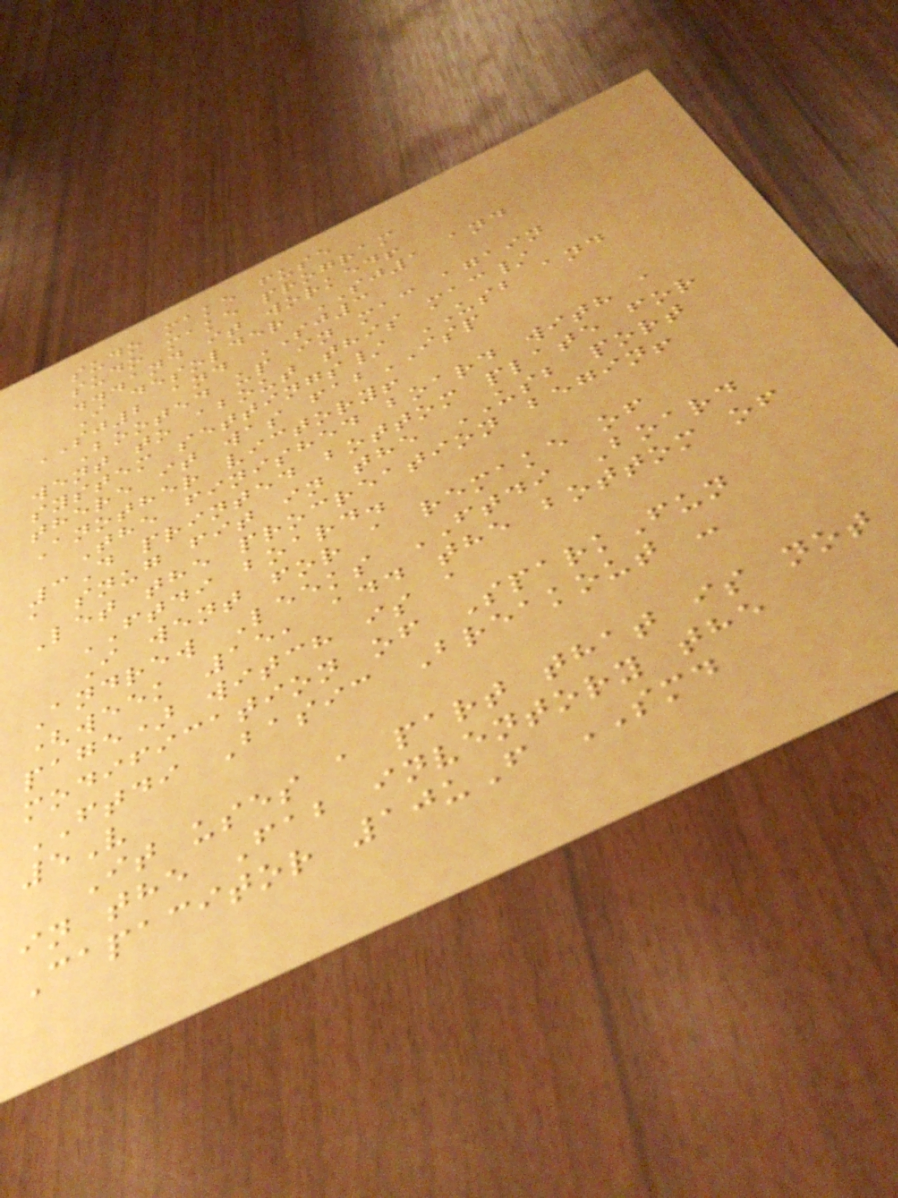sudo make fuse
sudo make program
...and it worked!
I desolder SJ1 and
SJ2 and SJ3
Booted up in mac again
went to about this mac/
system settings/ USB and
there it was fabISP
Another victory!
The finished board with a
3D printed bottom plate for
a snug fit in the USB port
Let the procreation begin!
FTDI board.
I went for a remake of
Andrew Leeks FTDI Board
(week 15, add the bottom of
page) witch is a
modification of SparkFun
FTDI Basic Breakout -
5V
It uses a part that is not
in the Fab inventory the
Capacitor 10uF SMD
